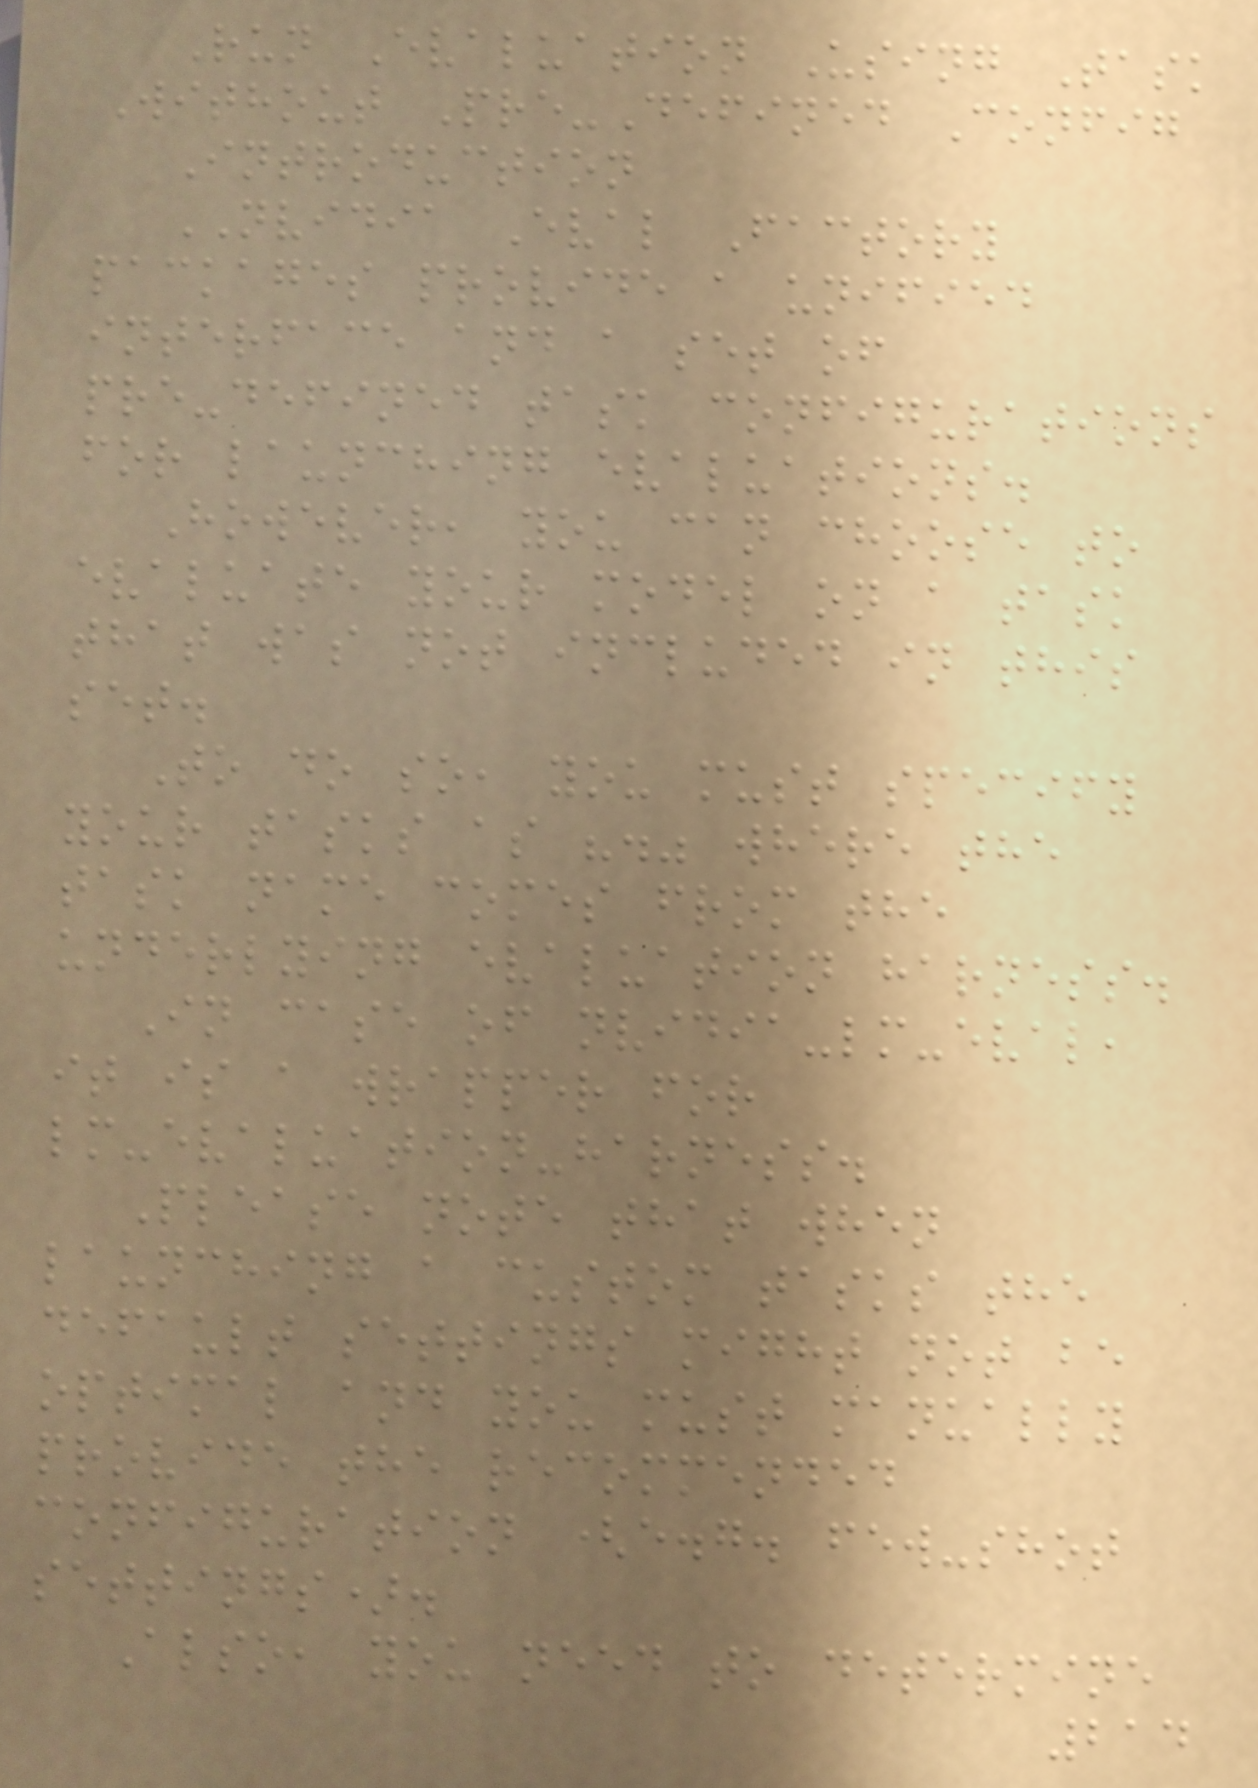Run Evaluation Using Task
Without Pre-Defined Config
Introduction
NVIDIA Eval Factory
packages provide a unified
interface and a set of
pre-defined task configurations
for launching evaluations.
However, you can choose to
evaluate your model on a task
that was not included in this
set.
To do so, you must specify
your tasks as "." where the
task name comes from the
underlying evaluation harness.
In case of nvidia-lm-eval,
it is a wrapper for
lm-evaluation-harness.
Please note that when
launching a custom tasks the
default settings might not be
optimal and you must manually
provide the recommended
configuration (e.g. few-shot
settings).
Also, you need to determine
214
